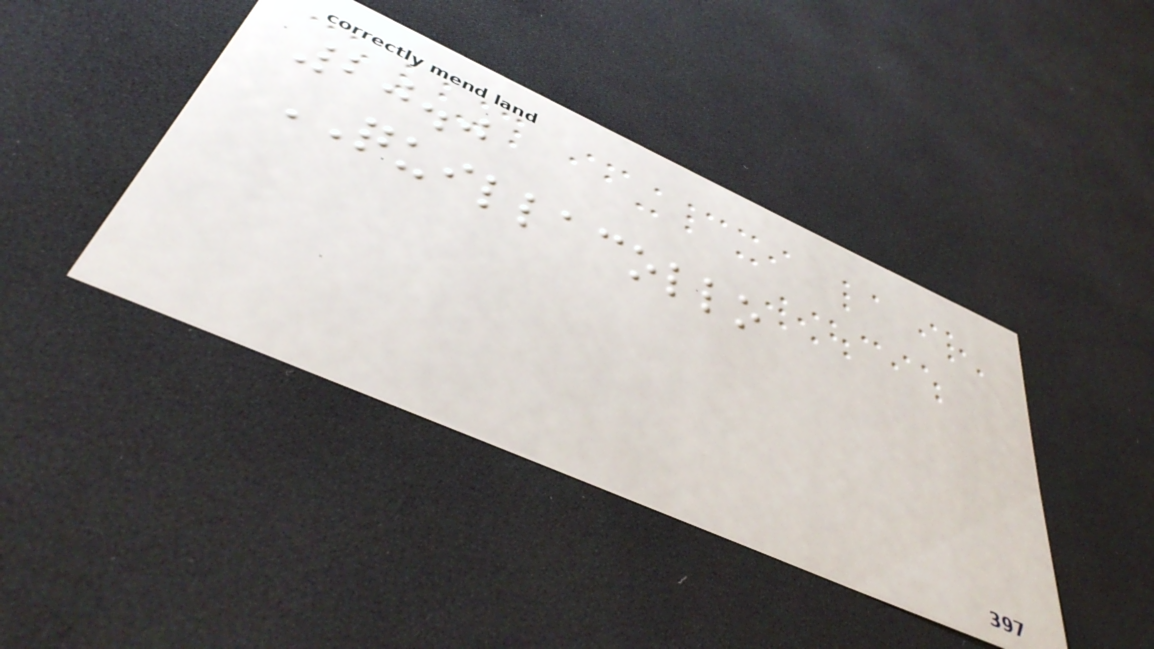20.0
QUILLACOLLO
